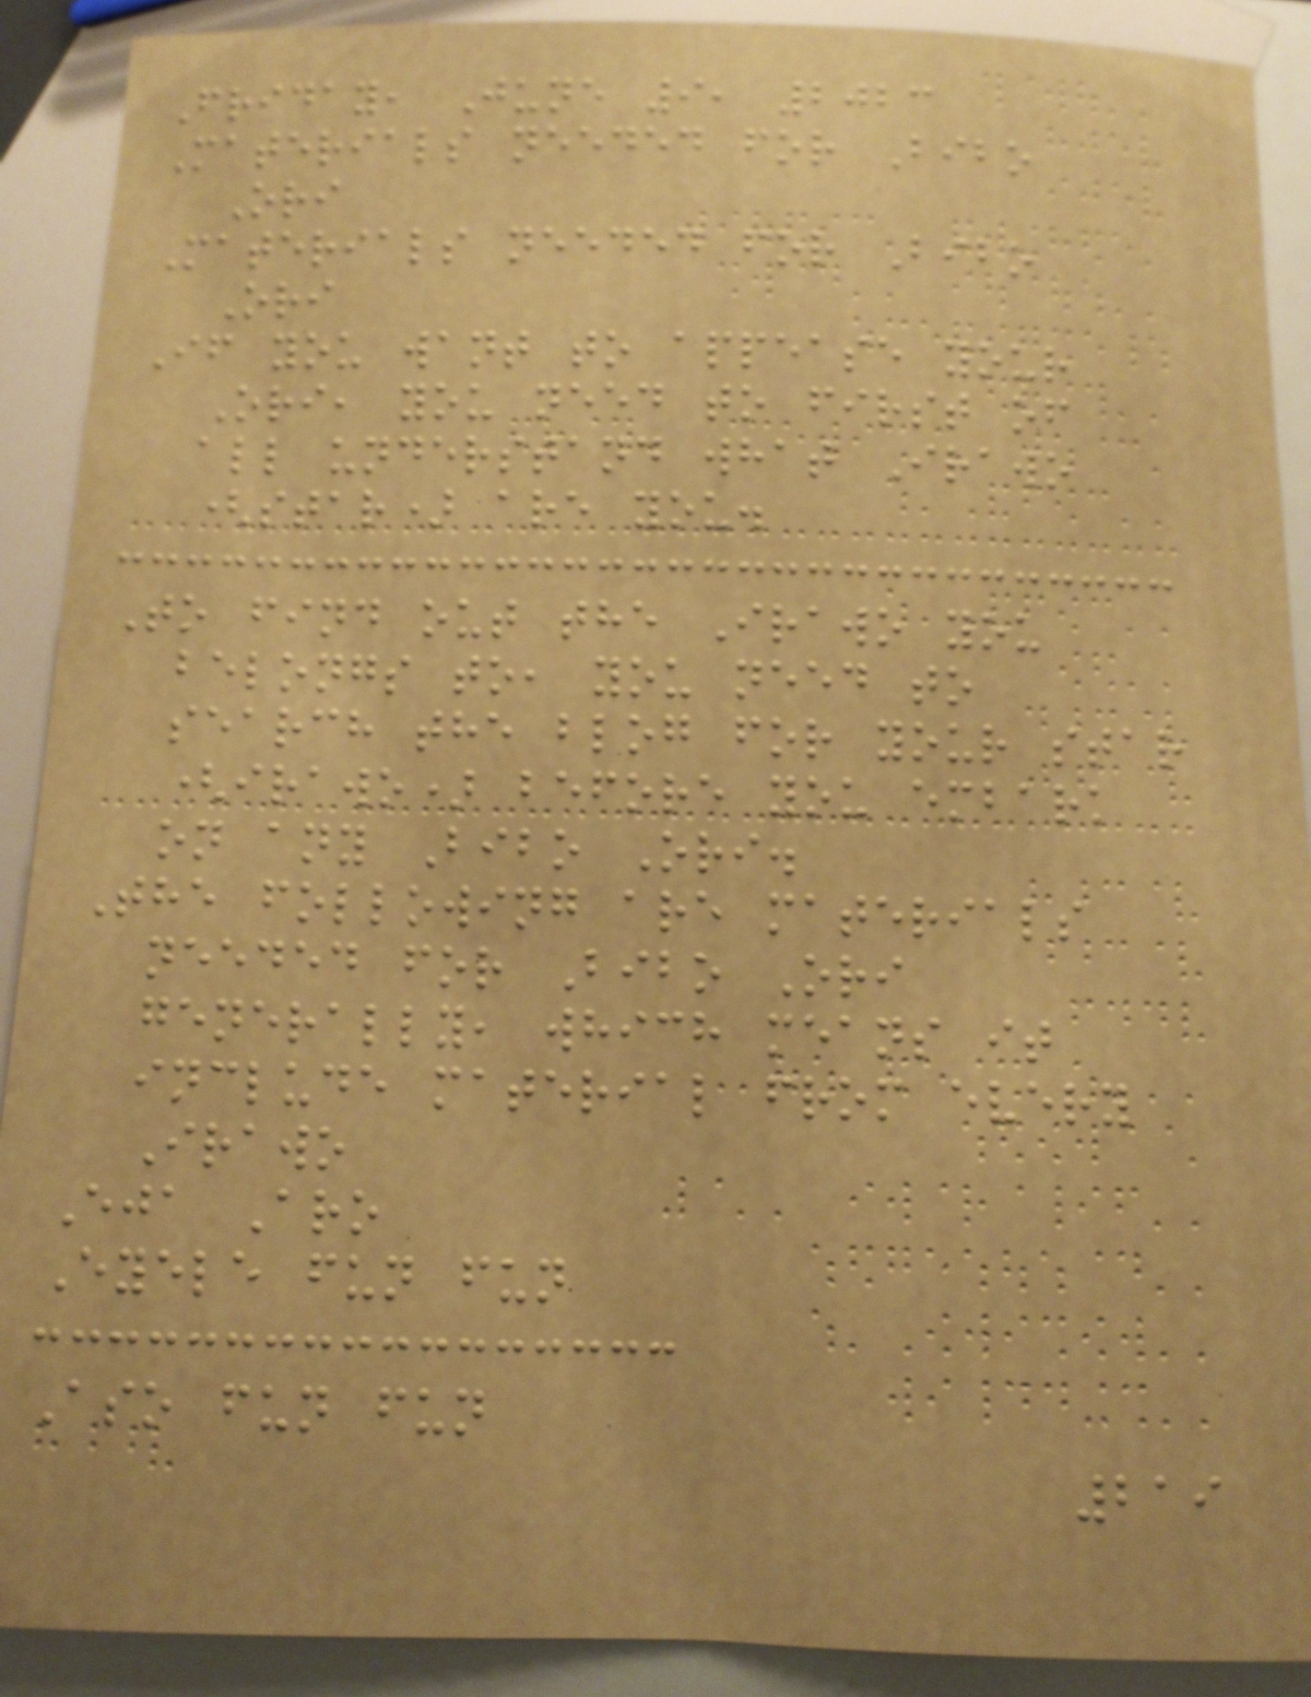Friday, June 9, 2023
Materials needed for Bibo
Ori
Materials needed for Bibo
Ori
If you want to appease your
Ori, you need to first of
all understand what Irawo
(star) are you.
To find out the Irawo you
belongs to, you need to
search the blog for your star
(irawo) before you embark
on any Bibo Ori.
The following are materials
needed for Bibo Ori
generally, which means it
include material from every
Irawo
Eja Aro
Eyele fun fun
Aso fun fun
219
